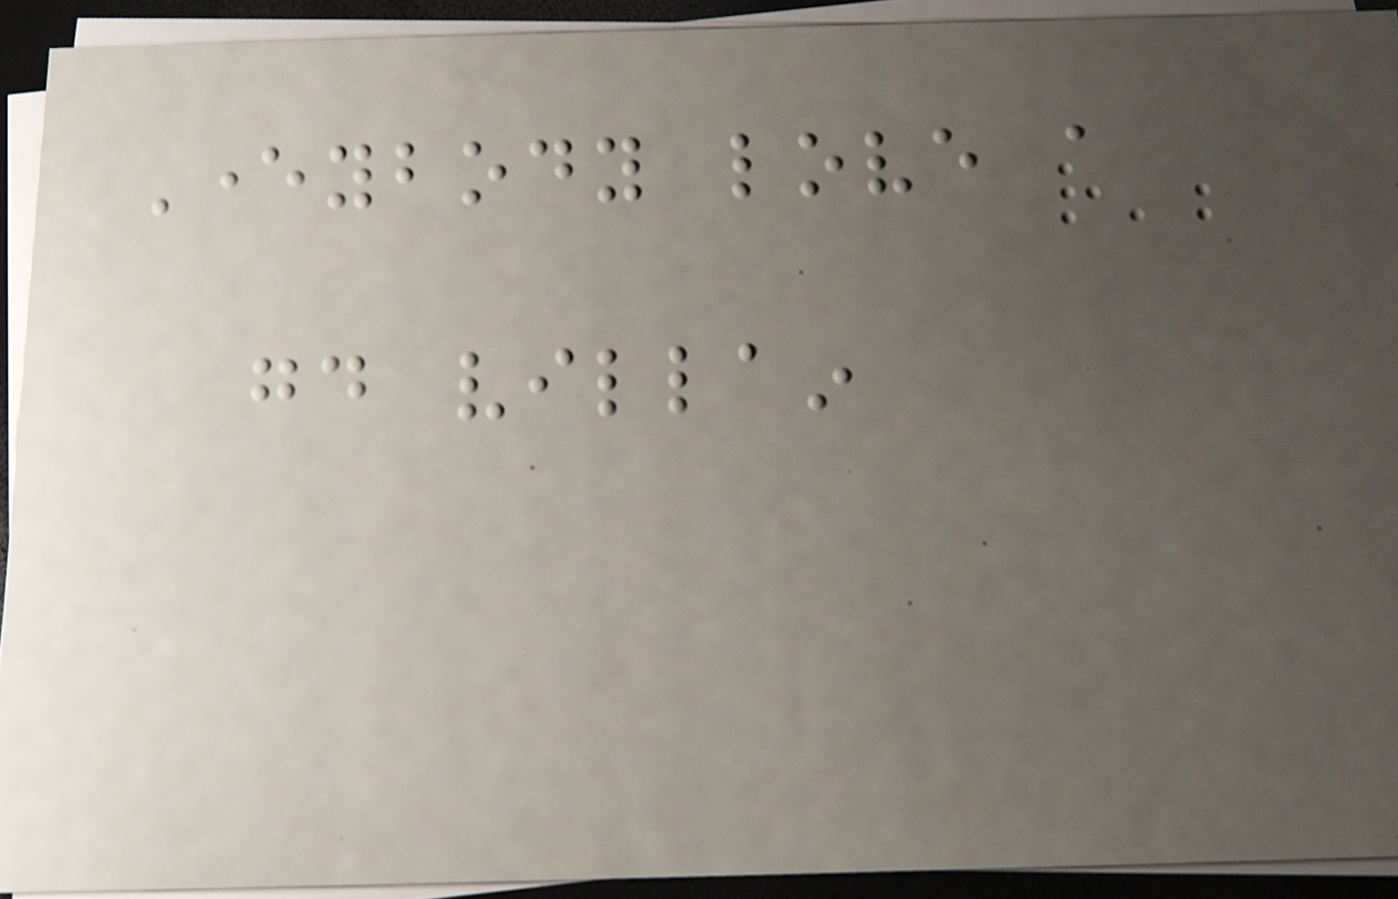Everybody love a
good villain
